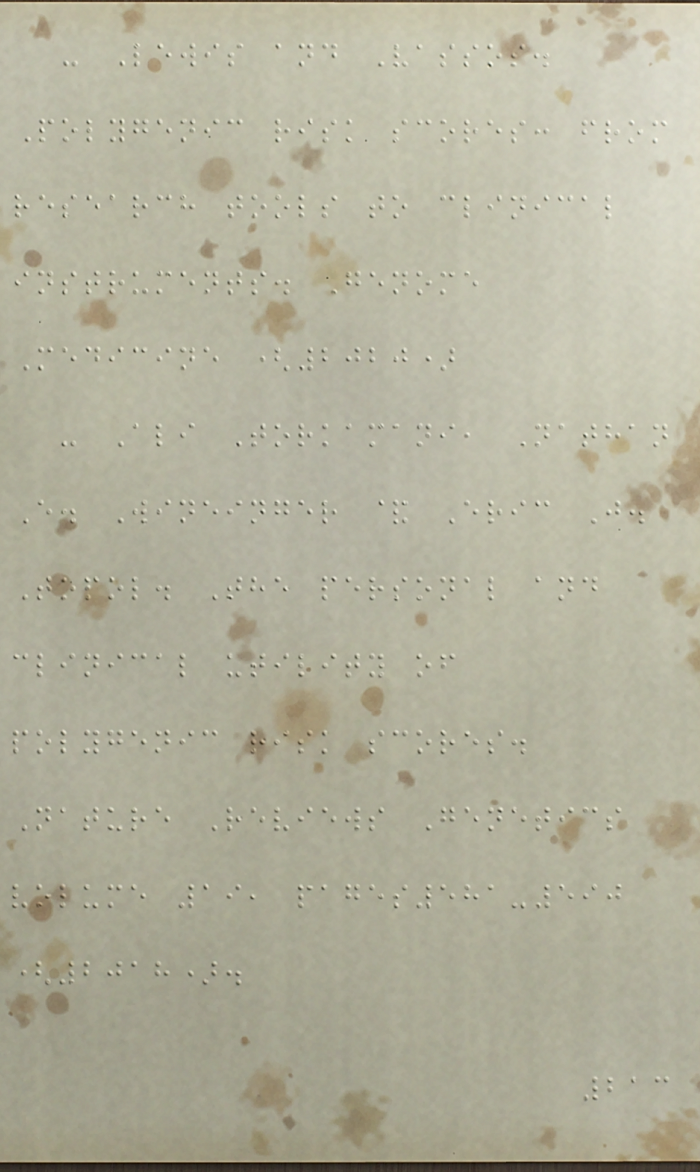- Lewis and Vassos.
Polygenic risk scores: from
research tools to clinical
instruments. Genome
Medicine (2020)
- Ali Torkamani, Nathan
E. Wineinger & Eric J.
Topol. The personal and
clinical utility of
polygenic risk scores.
Nature Reviews Genetics
volume 19, pages581-590
(2018).
213
